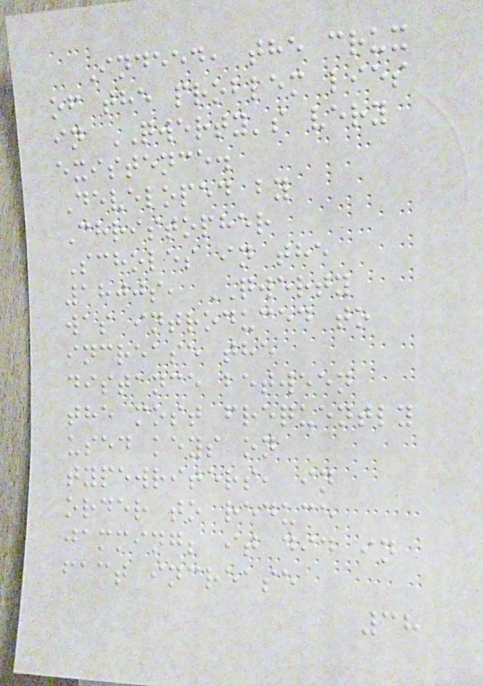Indeed, the crux
of the problem lies
in QWERTY's very
existence.
Developed by
Christopher
Scholes in the
1800s, QWERTY
was introduced to
increase the
distance between
the most frequently
used keys on
typewriters, in
order to reduce
jamming; it did in
fact increase
38
